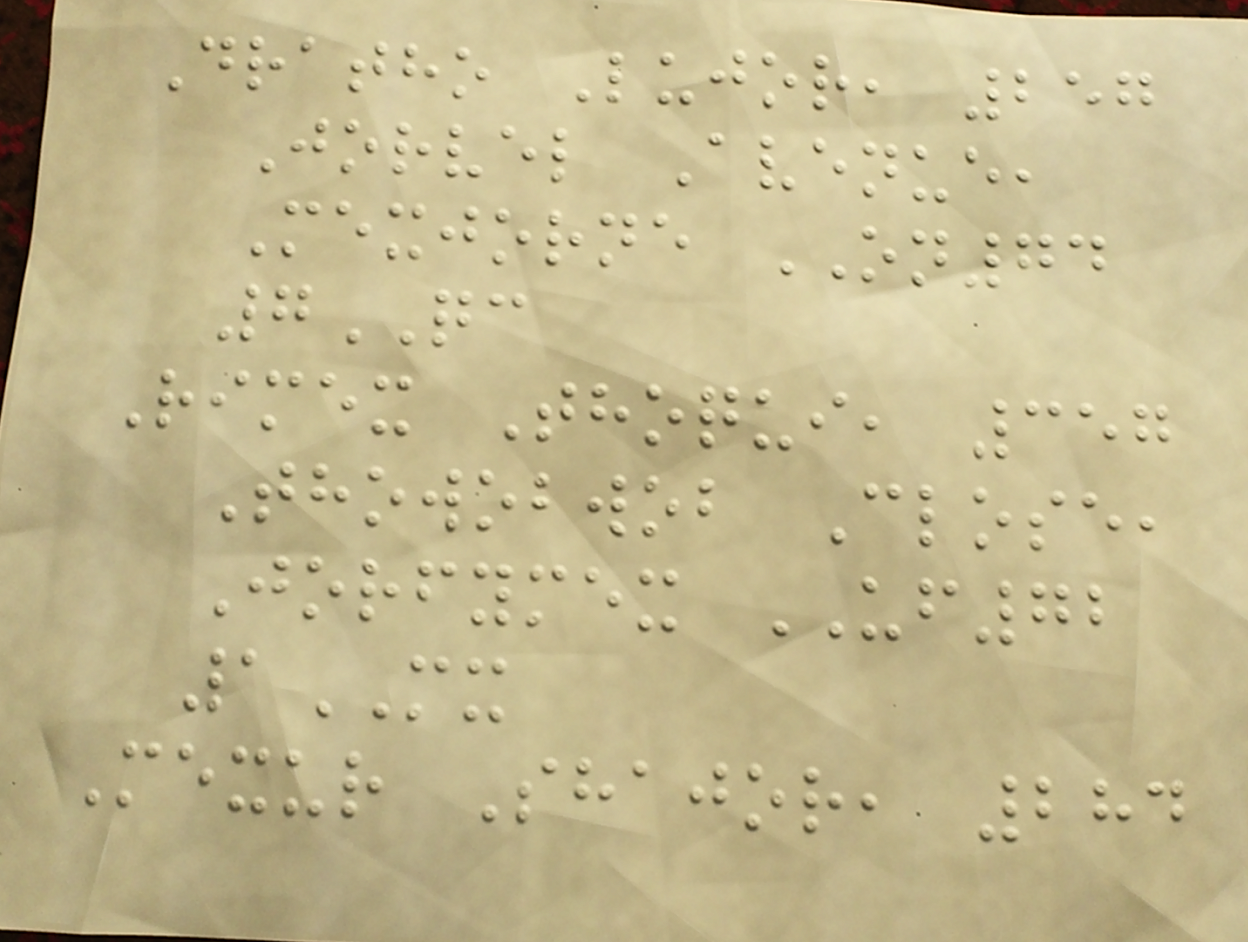Dratho Lujor, 257
Jorvel Avenue,
Mexjorne ON74
7QC
Rimex Thoqui, 357
Thowobwob Close,
Jorfymex UF72
1MX
Mexur Shajor, 284
